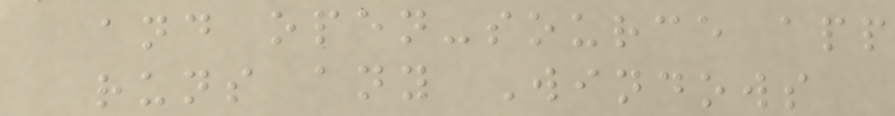and open-source app
runs any Windows
